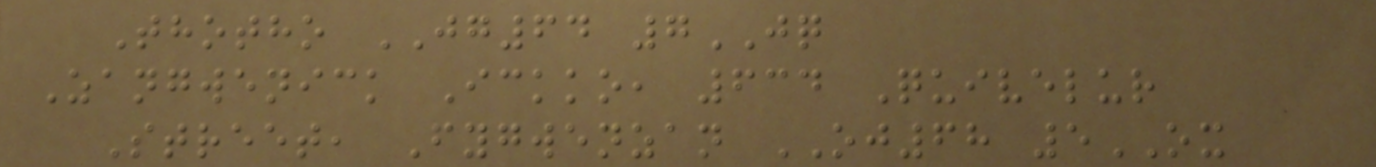Thotho JG64 7JQ
Zangwenick Ickko, 634 Quivelur
Street, Fygwenzan OJ68 5OX
